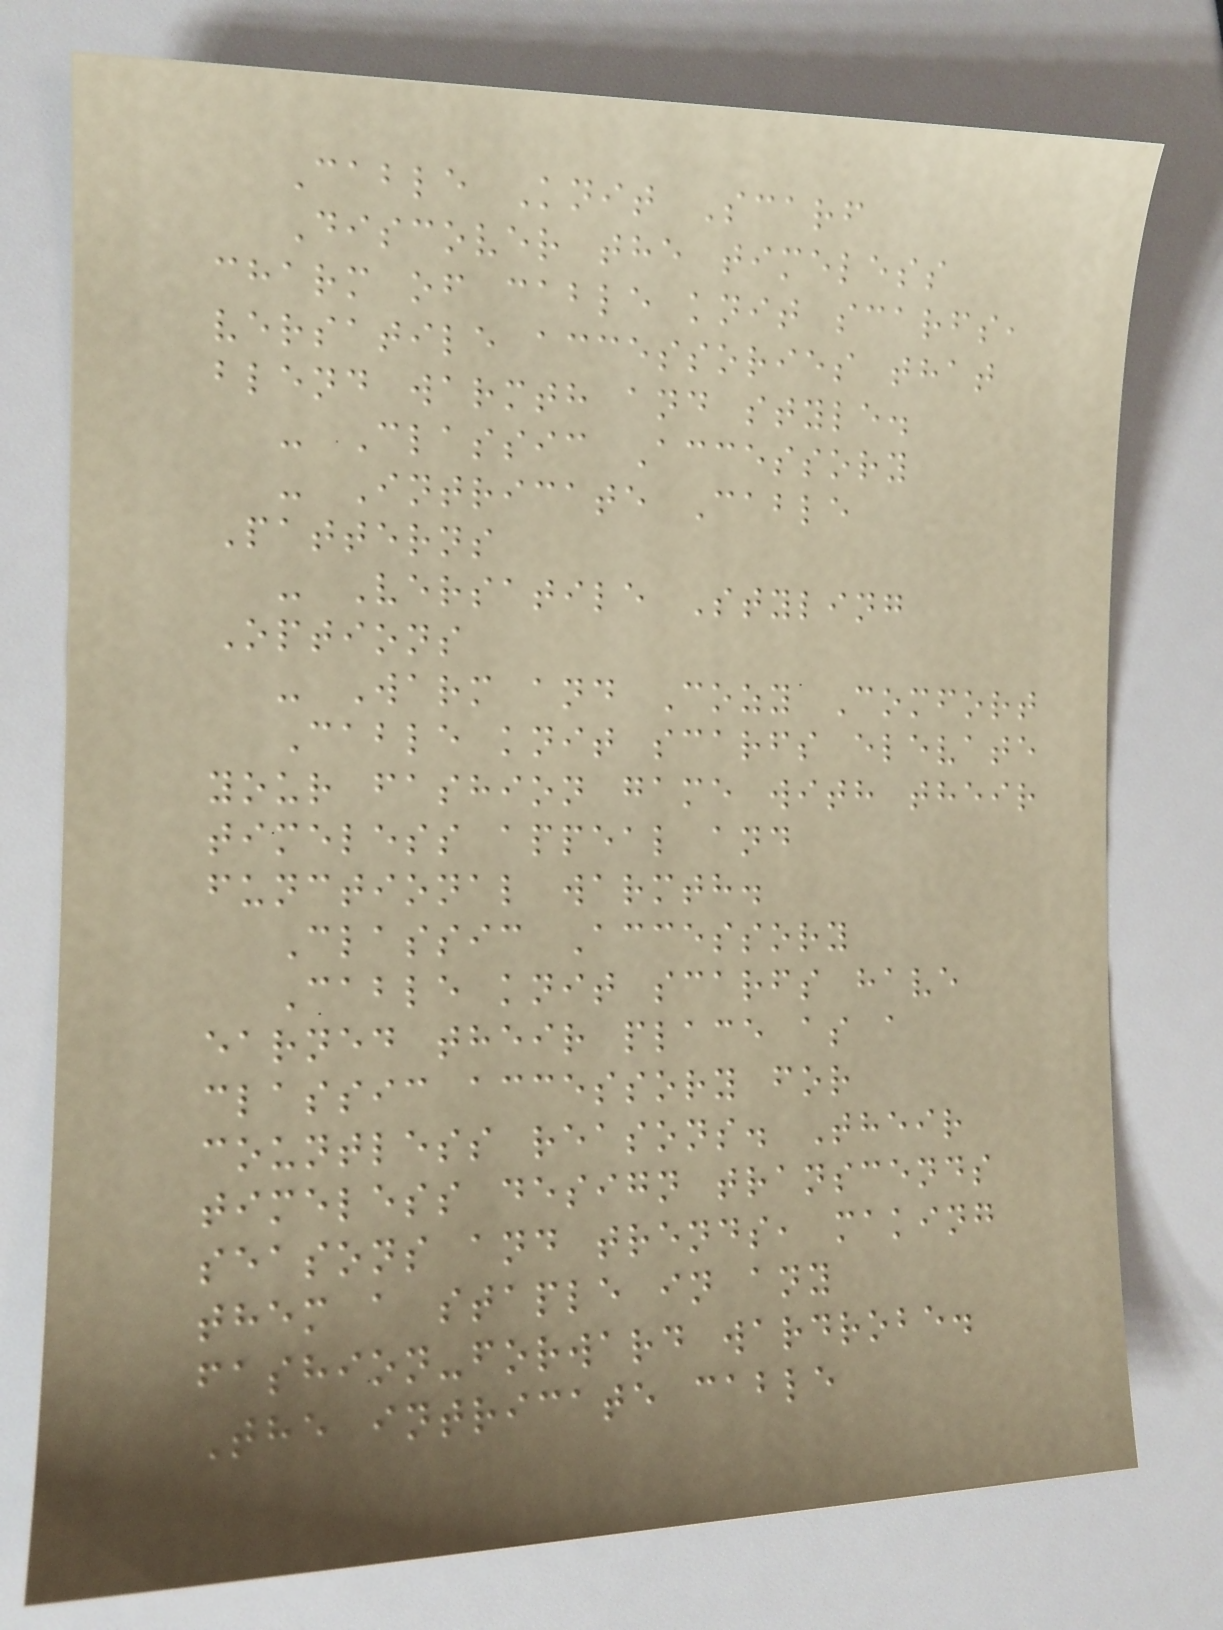Cable Knit Scarf
Discover the timeless
charm of cable knit scarfs,
versatile accessories that
blend warmth and style.
- Classic Accessory
- Intricate Cable
Patterns
- Versatile Styling
Options
- Warm and Cozy Comfort
Cable knit scarfs elevate
your fashion game with their
timeless appeal and
functional warmth.
Classic Accessory
Cable knit scarfs have
earned their place as a
classic accessory for
countless reasons. Their
timeless design transcends
seasons and trends, making
them a staple in any
fashion-forward wardrobe.
The intricate cable
